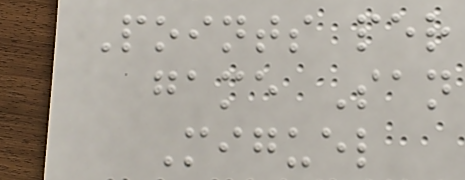Points per
game San
Miguel
